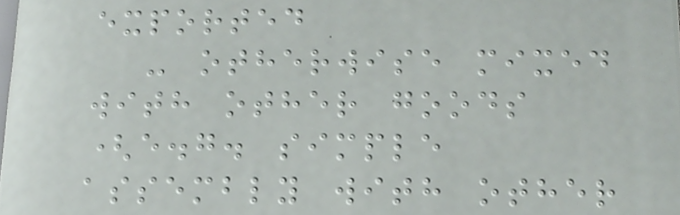exported
- otherwise mixed
with other goods
(e.g. simple
assembly with other
